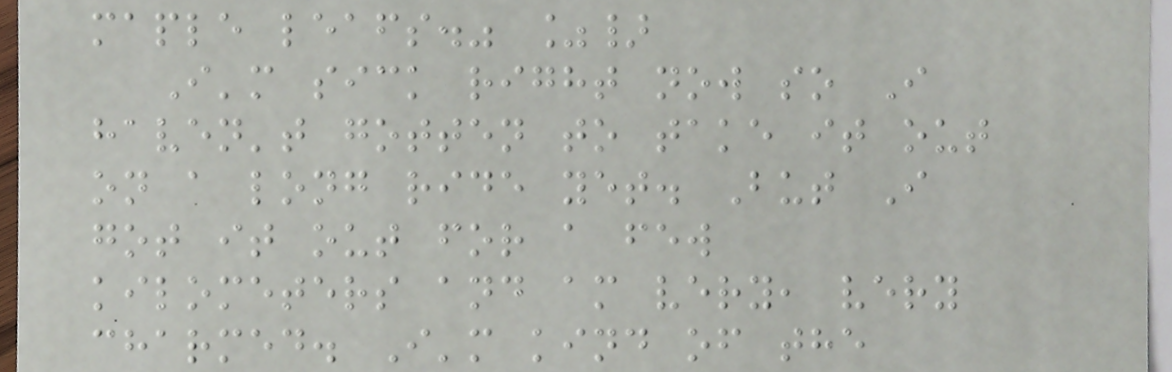maple leafs." %}
I'm sick right now so I
haven't gotten to take it out
on a long ride yet. But I
got it out for a few
kilometers and am very, very
charmed. I'm kind of the
